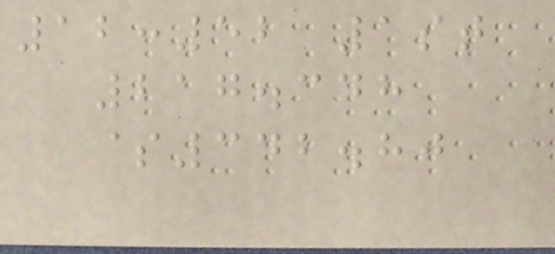12:52 1st
217.348
$342.80
